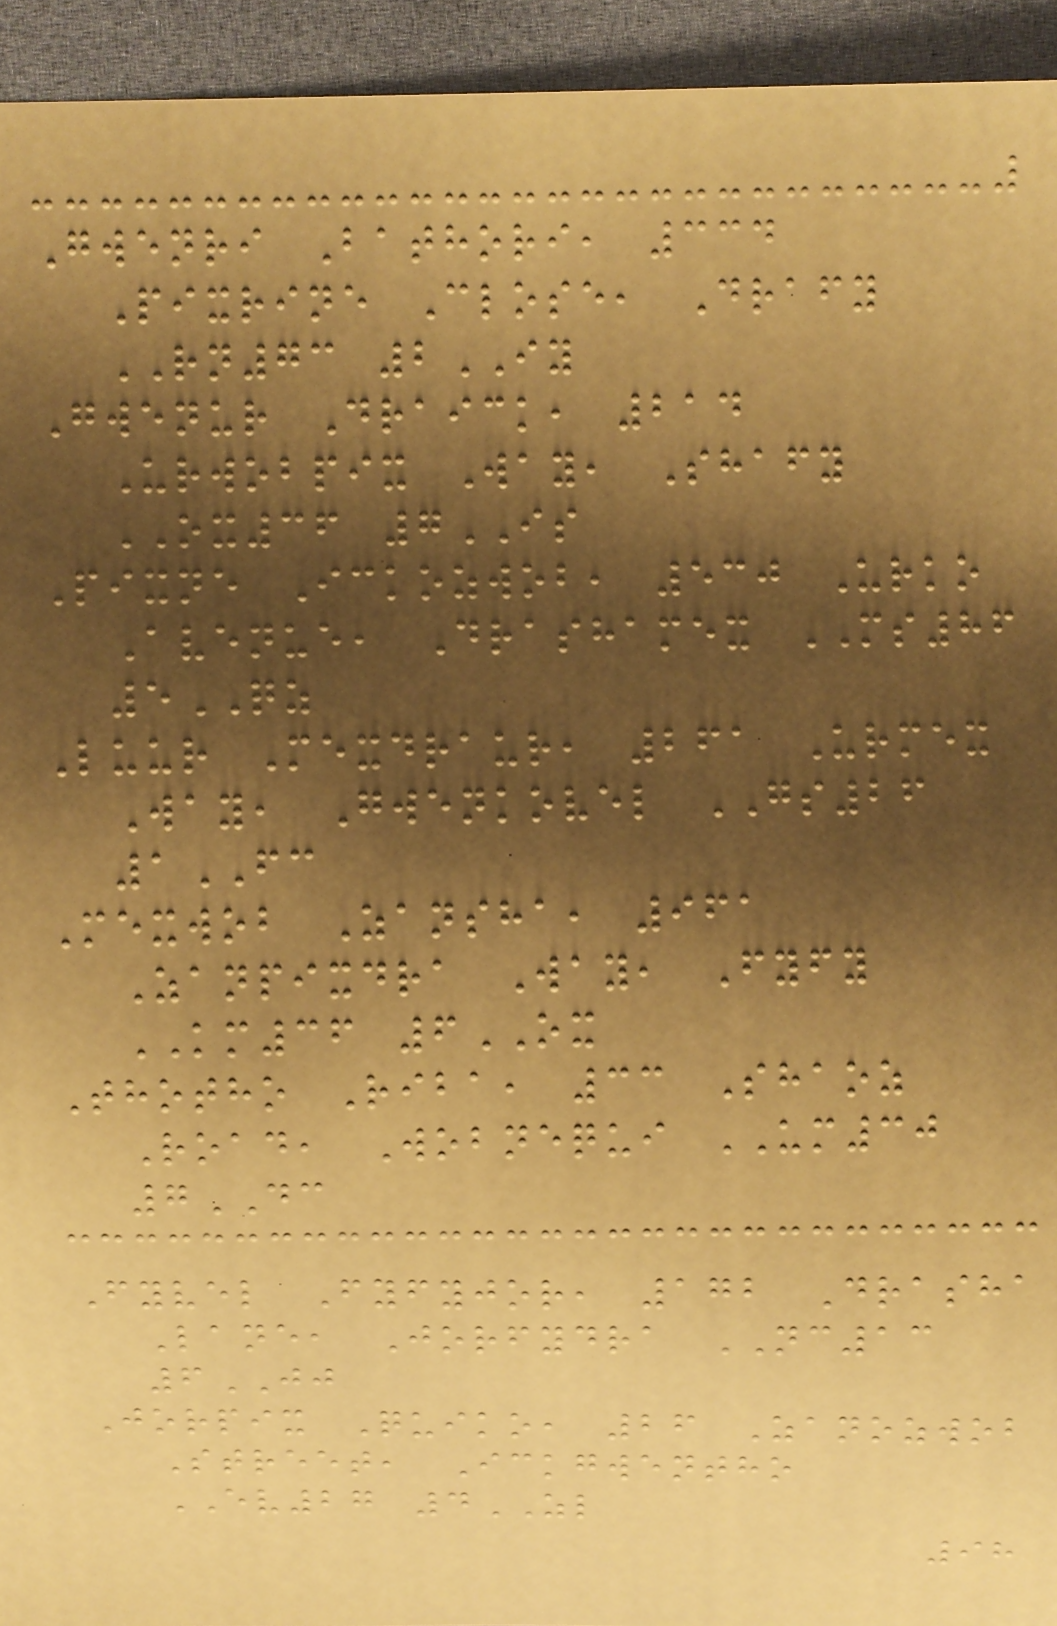Gwenri Bathori, 334
Pixrine Close, Drafy
RN73 2IY
Gwenur Draick, 214
Urwobpix Way, Shafy
OX36 7IS
Pixne Ickozwob, 530 Urko
Avenue, Drashamex MS86
5QZ
Luur Mexdraur, 261 Urmex
Way, Gwenkovel GS26
1FC
Mexwob Zansha, 961
Zanpixdra Way, Fyfy
KM36 6OX
Thotho Riba, 33 Shaoz
Road, Wobnequi UM30
7DC
Fyvel Fyfyjor, 172 Drasha
Lane, Jorfydra NC13
6JJ
Jorpix Quiko, 26 Zanozwob
Street, Ickgwentho
EV27 4ZL
98
